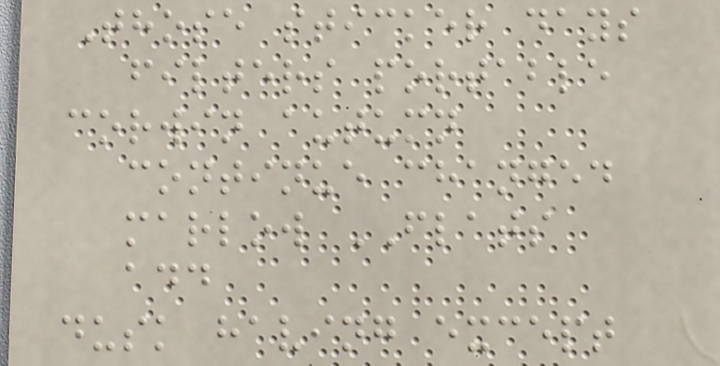Those sticker days
filters portable
corwin autumn
continue changed
marlow FLATS
add
dusk having except
